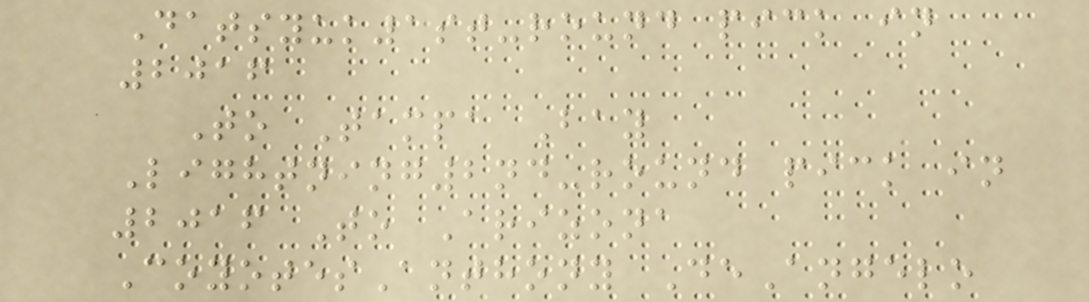Datsyuk1st-round pick in
2016
To Tampa Bay
Lightning2nd-round pick in
2016 To Arizona
CoyotesAnthony DeAngelo
